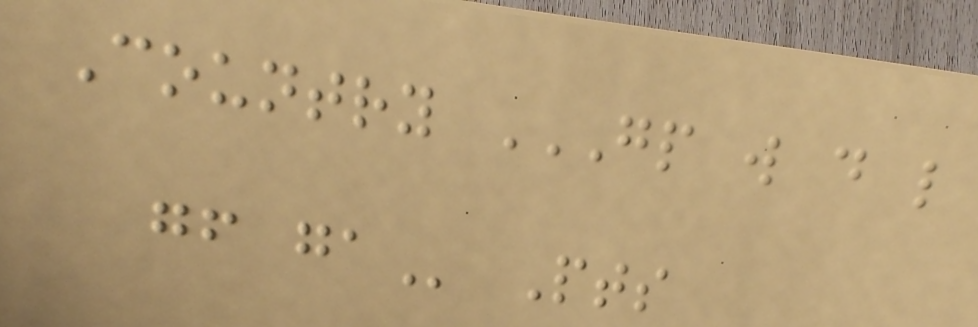Country GP W D L
GF GA Pts
